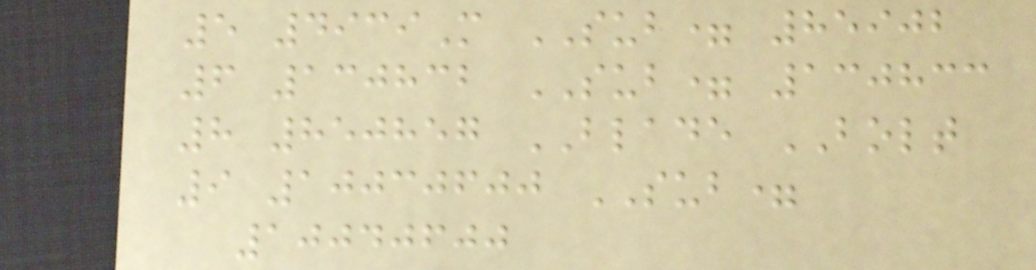5 4939M SUB= 85902
6 130832 SUB= 130833
8 850857 BLADE BOLT
9 10030600 SUB=
10040600
